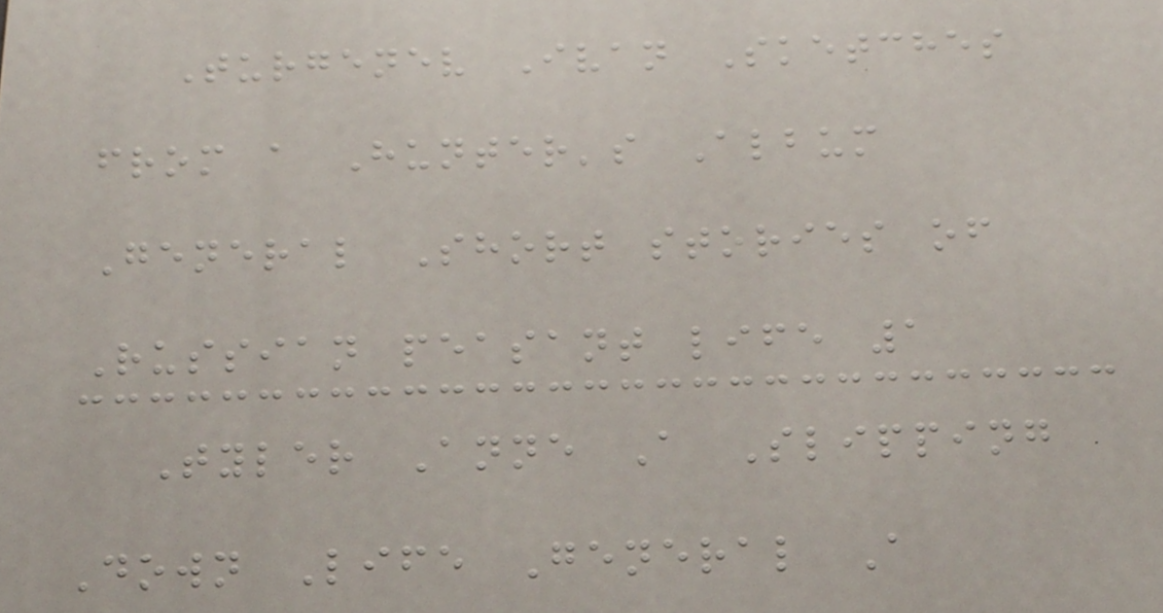Turgenev Ivan Sketches
from a Hunter's Album
General Short stories of
Russian peasant life 1
Tyler Anne A Slipping
Down Life General A
